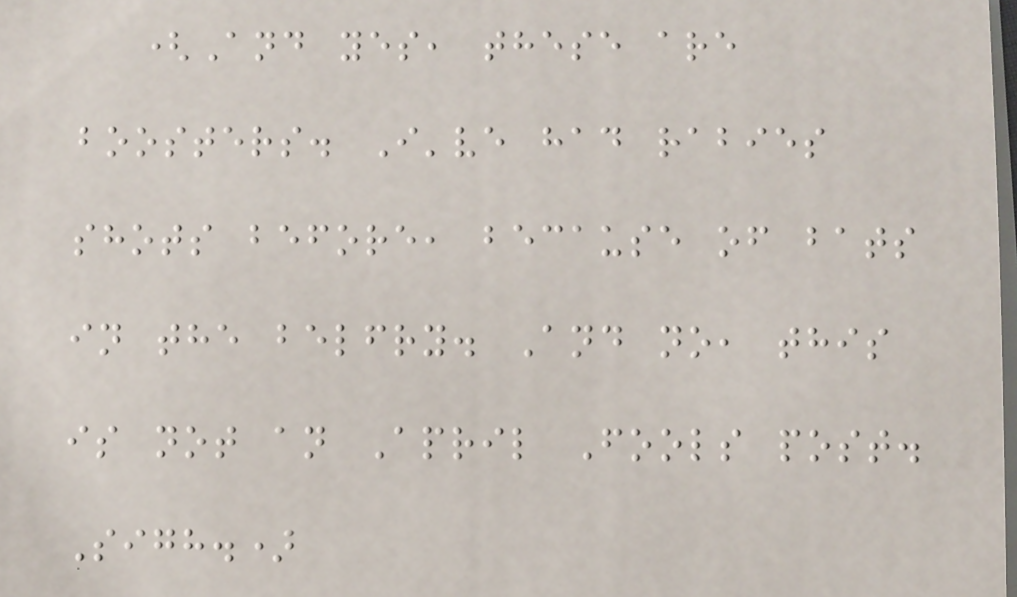(And yes, these are
boosters. I've had rabies
shots before, because of bats
in the belfry. And no, this
is not an April Fools post.
Sigh.)
